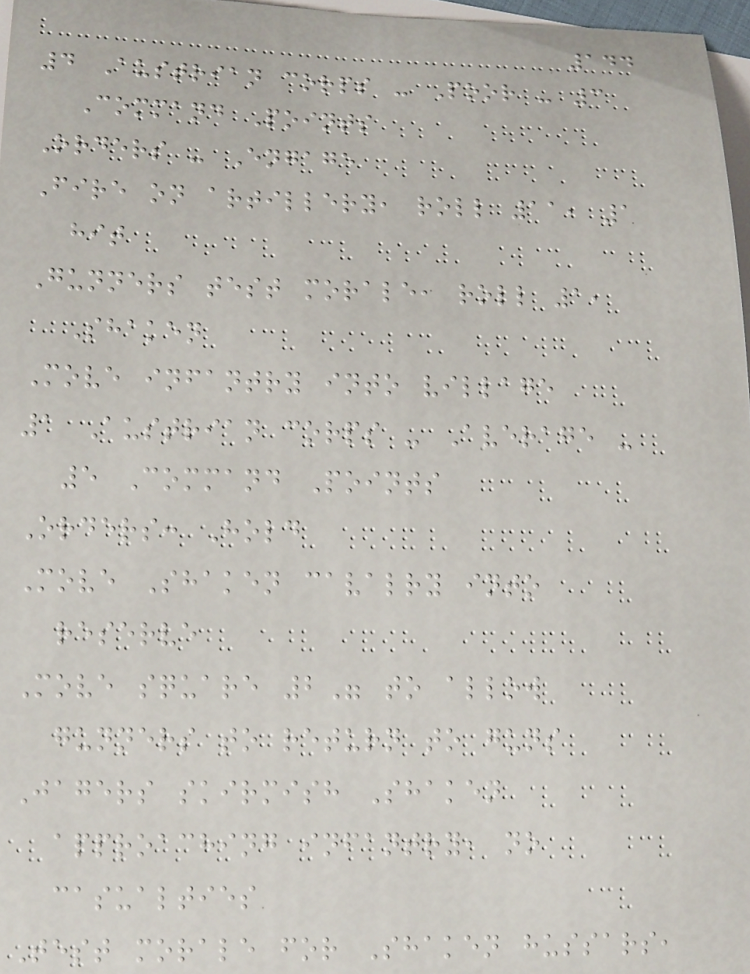144
4 Austrian corps - Poor - 3
Command Points
Orders - Engage
Fire on artillery, roll 11, 1
hit
Gunners test morale, roll 1,
Shaken
Move infantry into village
1 Austrian corps - Average -
5 Command Points
Orders: Hold
Move Shaken cavalry into
reserve
Move square 2" to allow
gunners to return to guns
Jagers skirmish Shaken
approaching infantry, no
casualties
Test morale for Shaken hussars,
